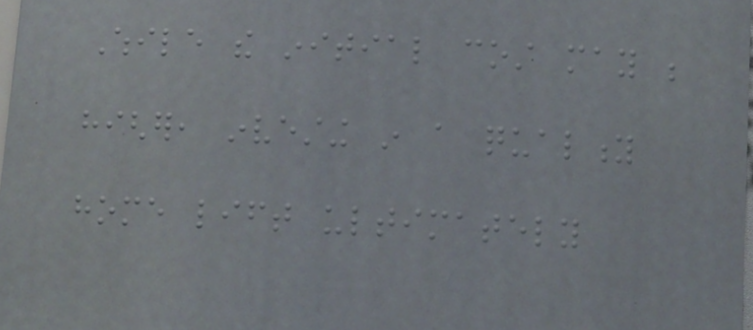While the initial cost may be
higher, investing in a quality
home lift ultimately
